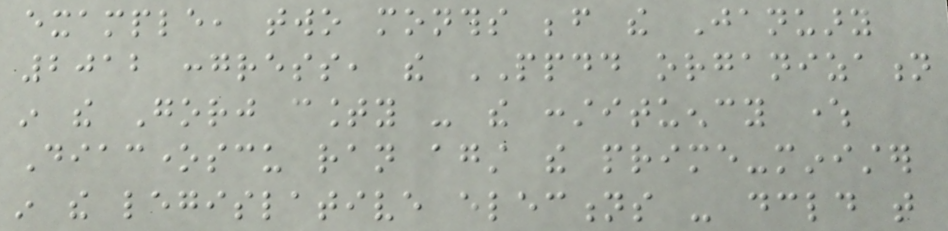example, two months before the January
2012 congress, the PPDD organization
in the Gorj county - the constituency where
Diaconescu ran against the prime-minister
in the legislative elections - declared that
